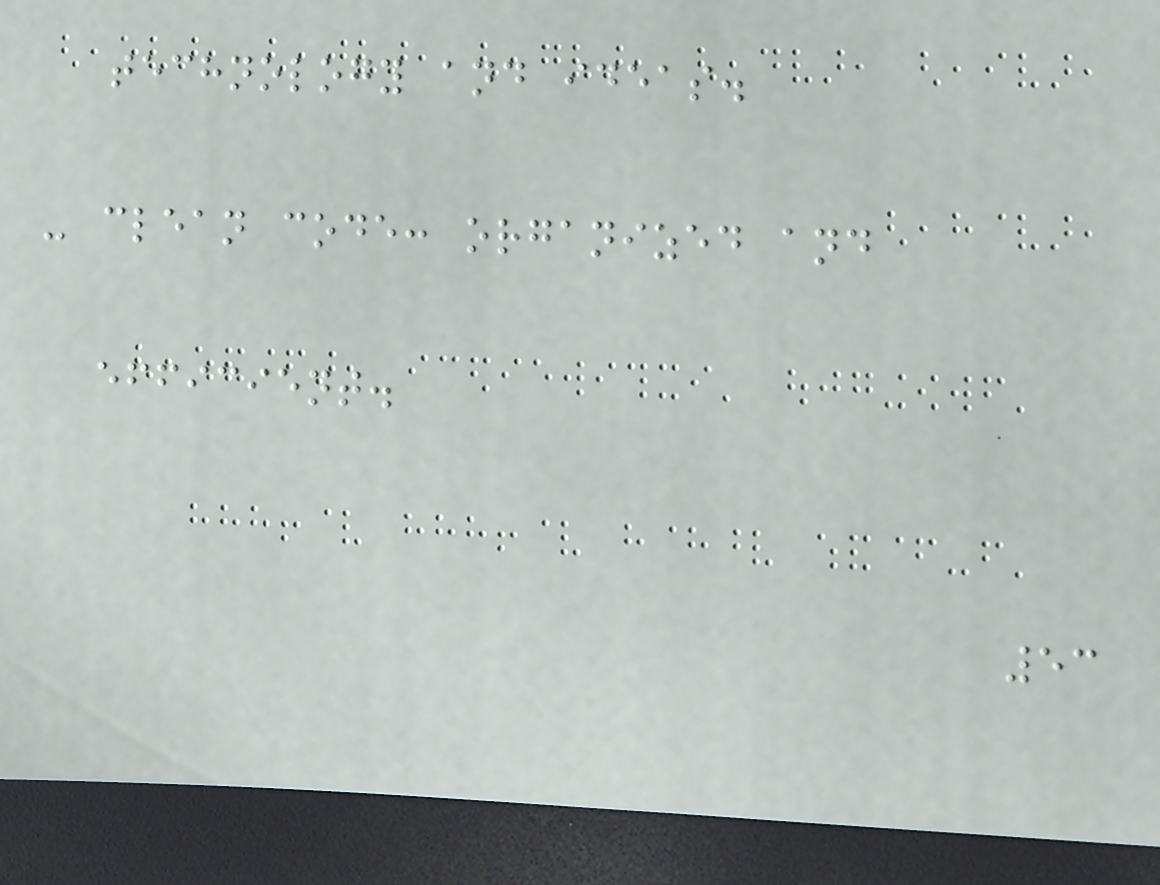technology and ideas.
- clean code: organized and
efficient.
53
